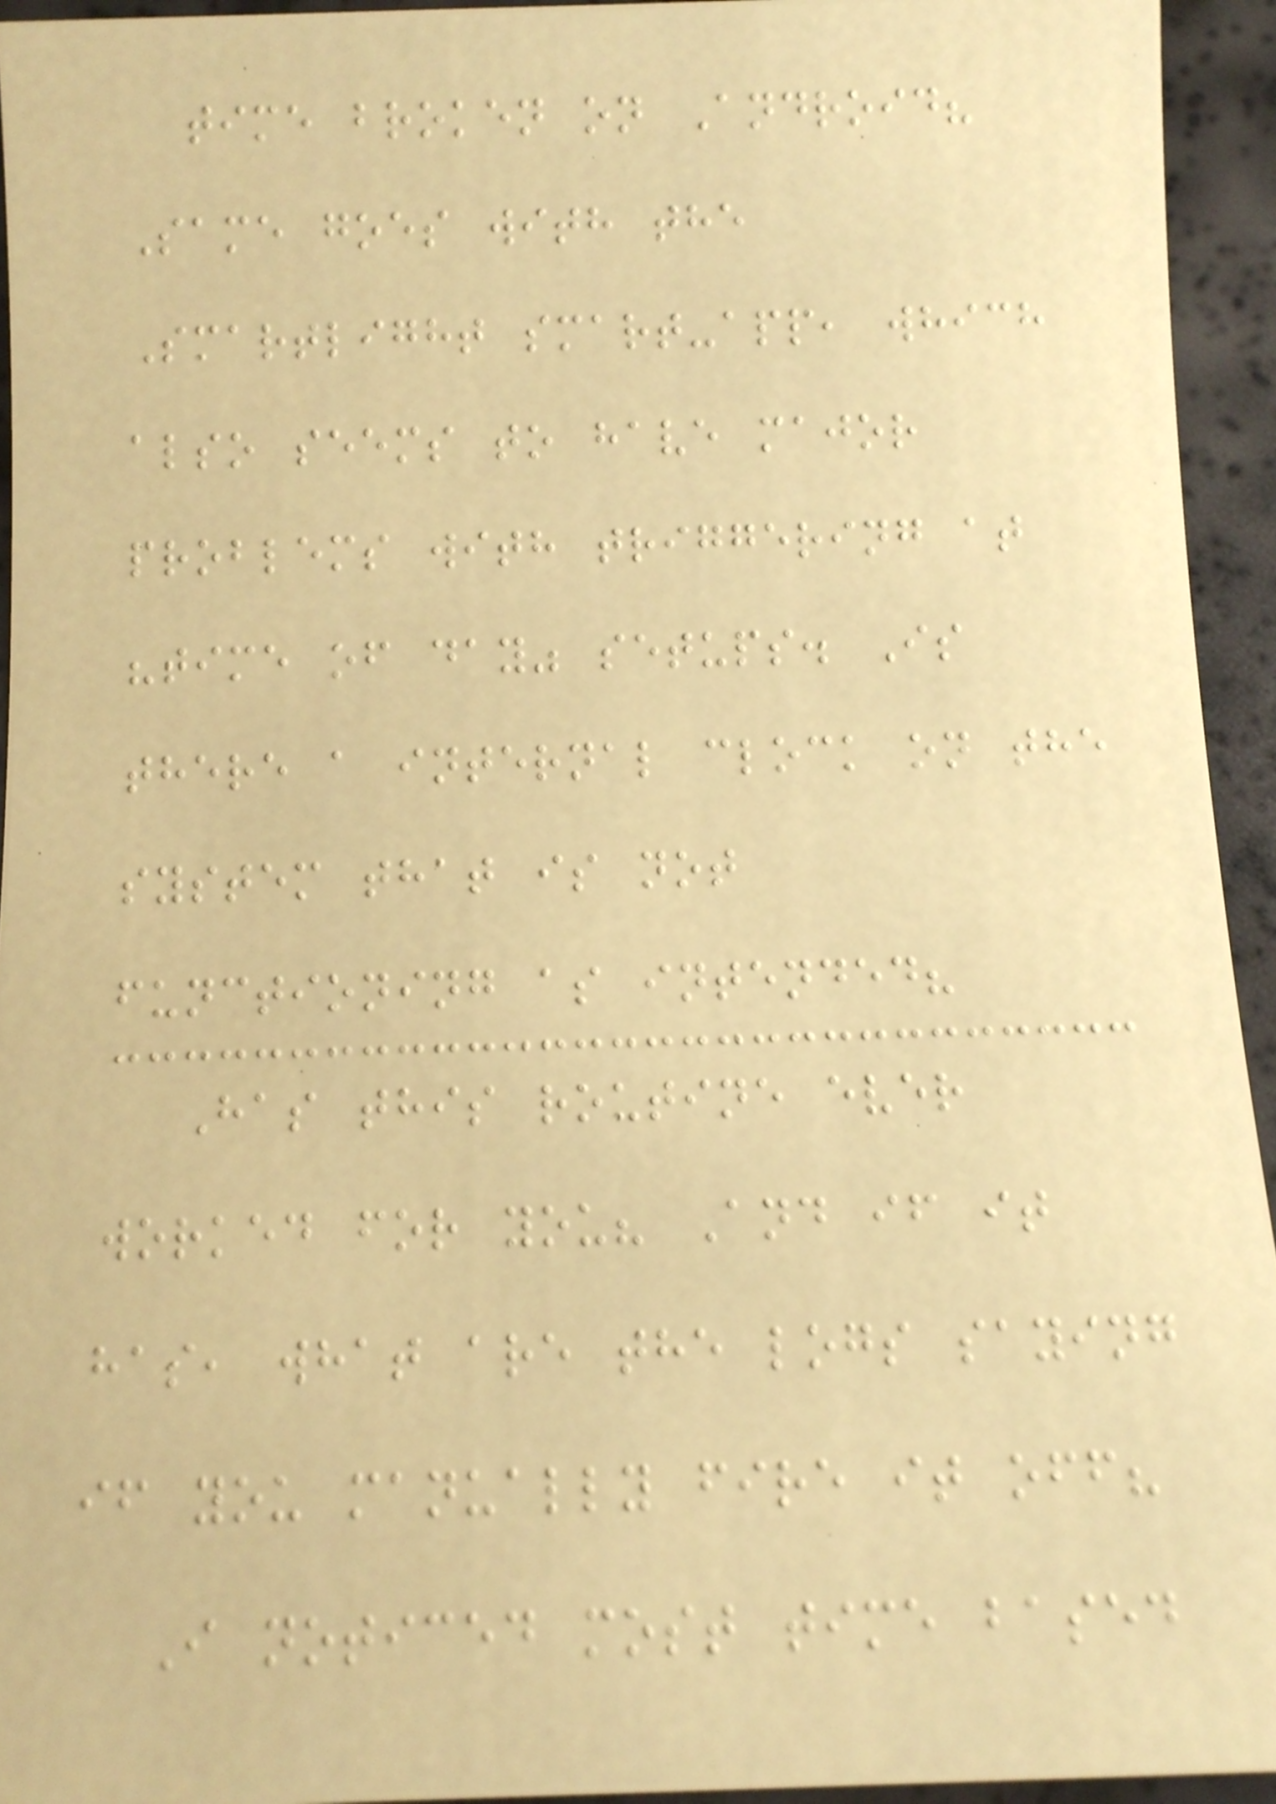time broken on Android?
Same goes with the
Smartlight smart-app, which
also seems to have major
problems with triggering at
"time of day" setups. Is
there a internal clock on the
system that is not
functioning as intended?
Has this routine ever
worked for you? And if it
has, what are the logs saying
if you manually fire it off?
I noticed most time based
